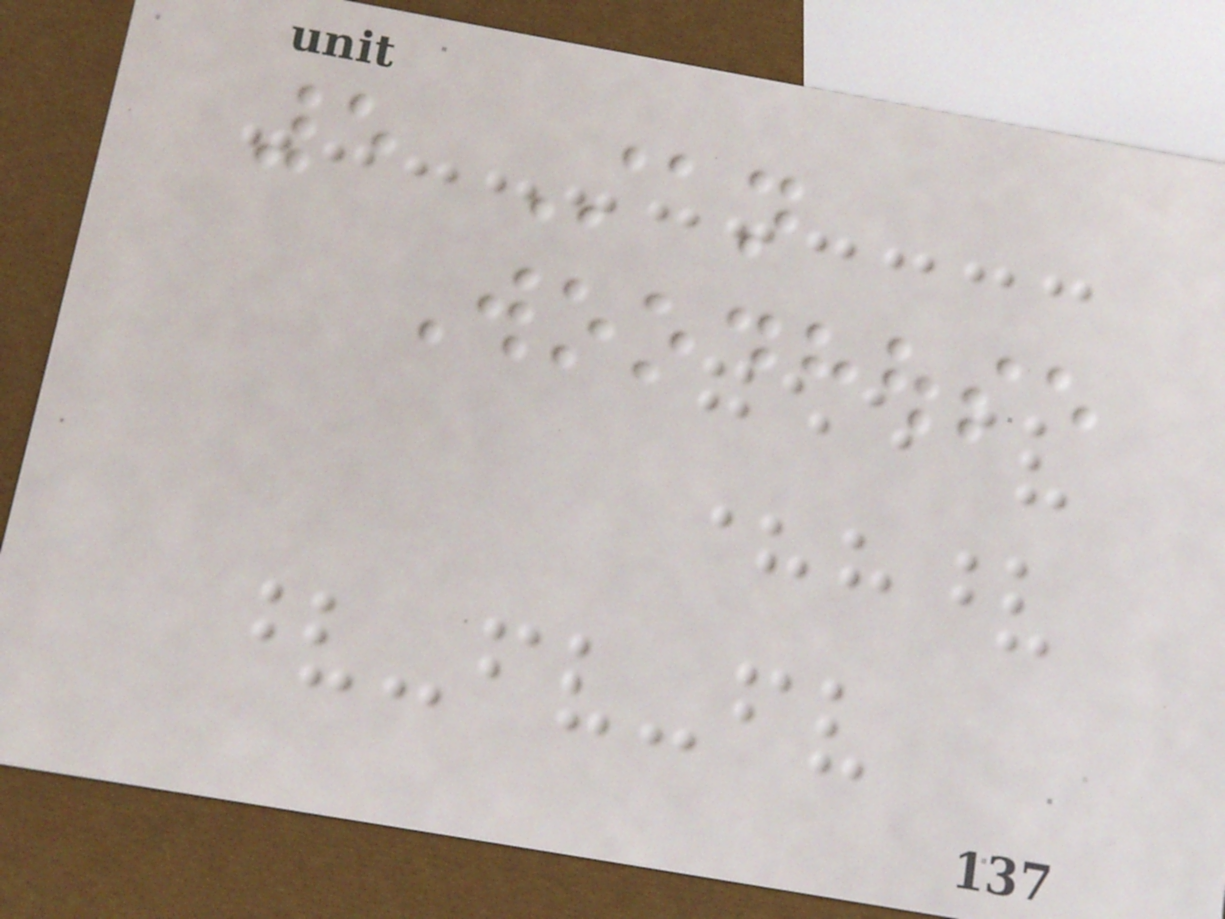5 Stan
Woodhouse
